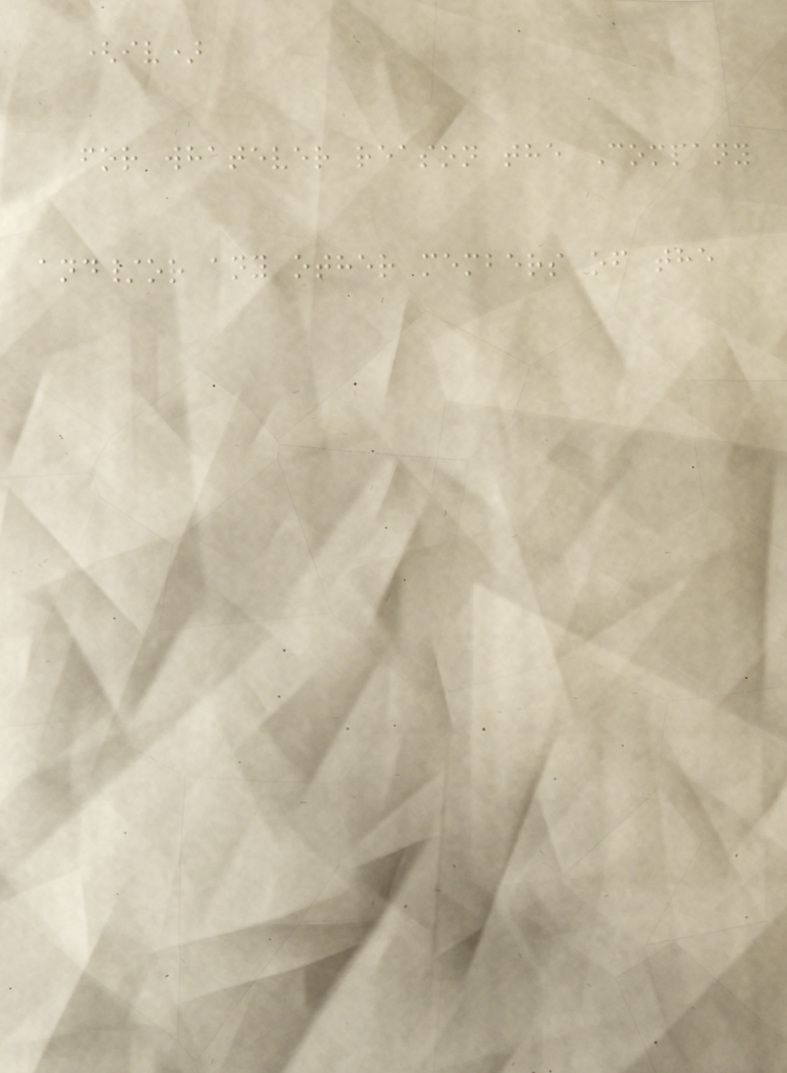(iv)
for whatever reason the Company
and/or any other members of the
